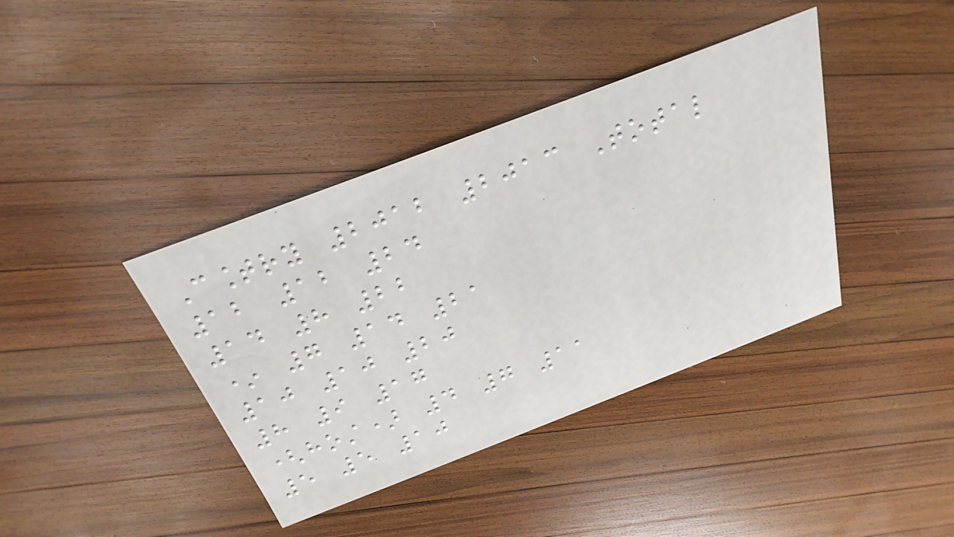Country 2012 2013 Total
12 12 24
14 8 22
* 7 14 21
10 10 20
8 9 17
(host) 4 7 11
5 5 10
